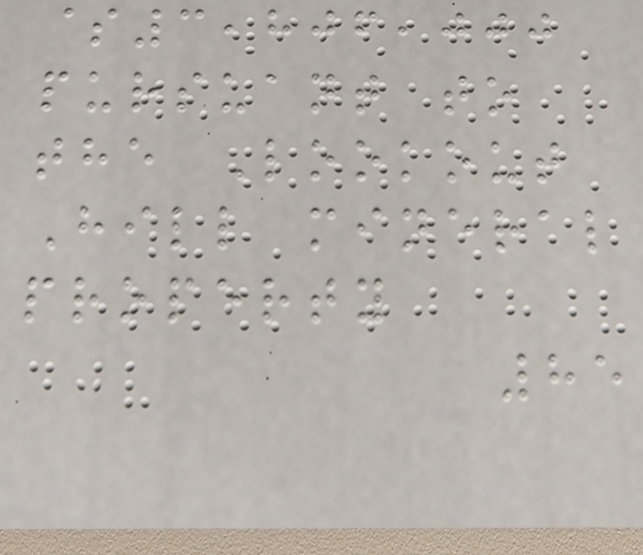$3,806,000
pursuant to
the Lookout
Hill mineral
property
85
